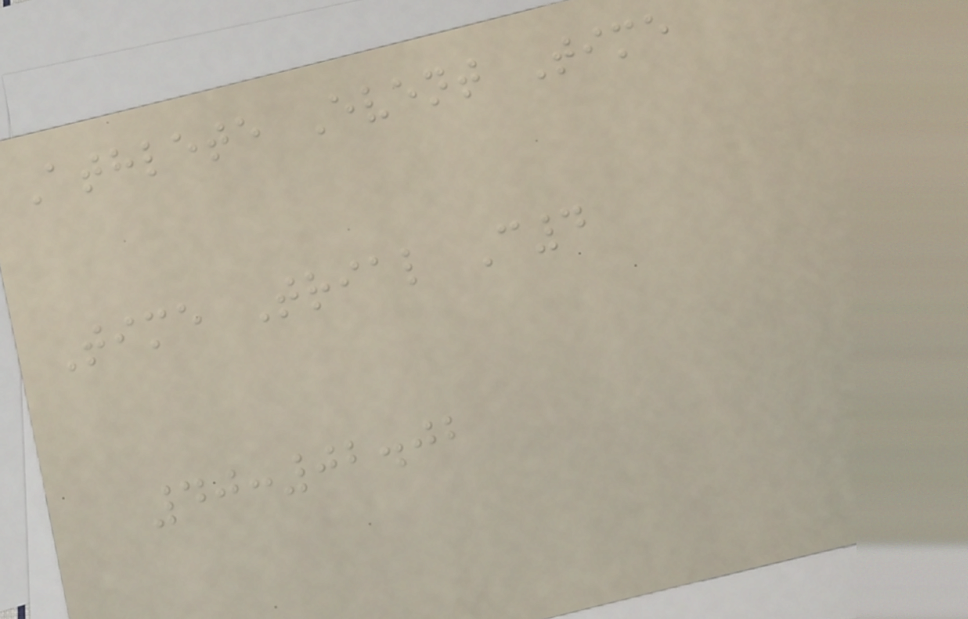Athlete Event Time
Time Trial C4
40:02.02
